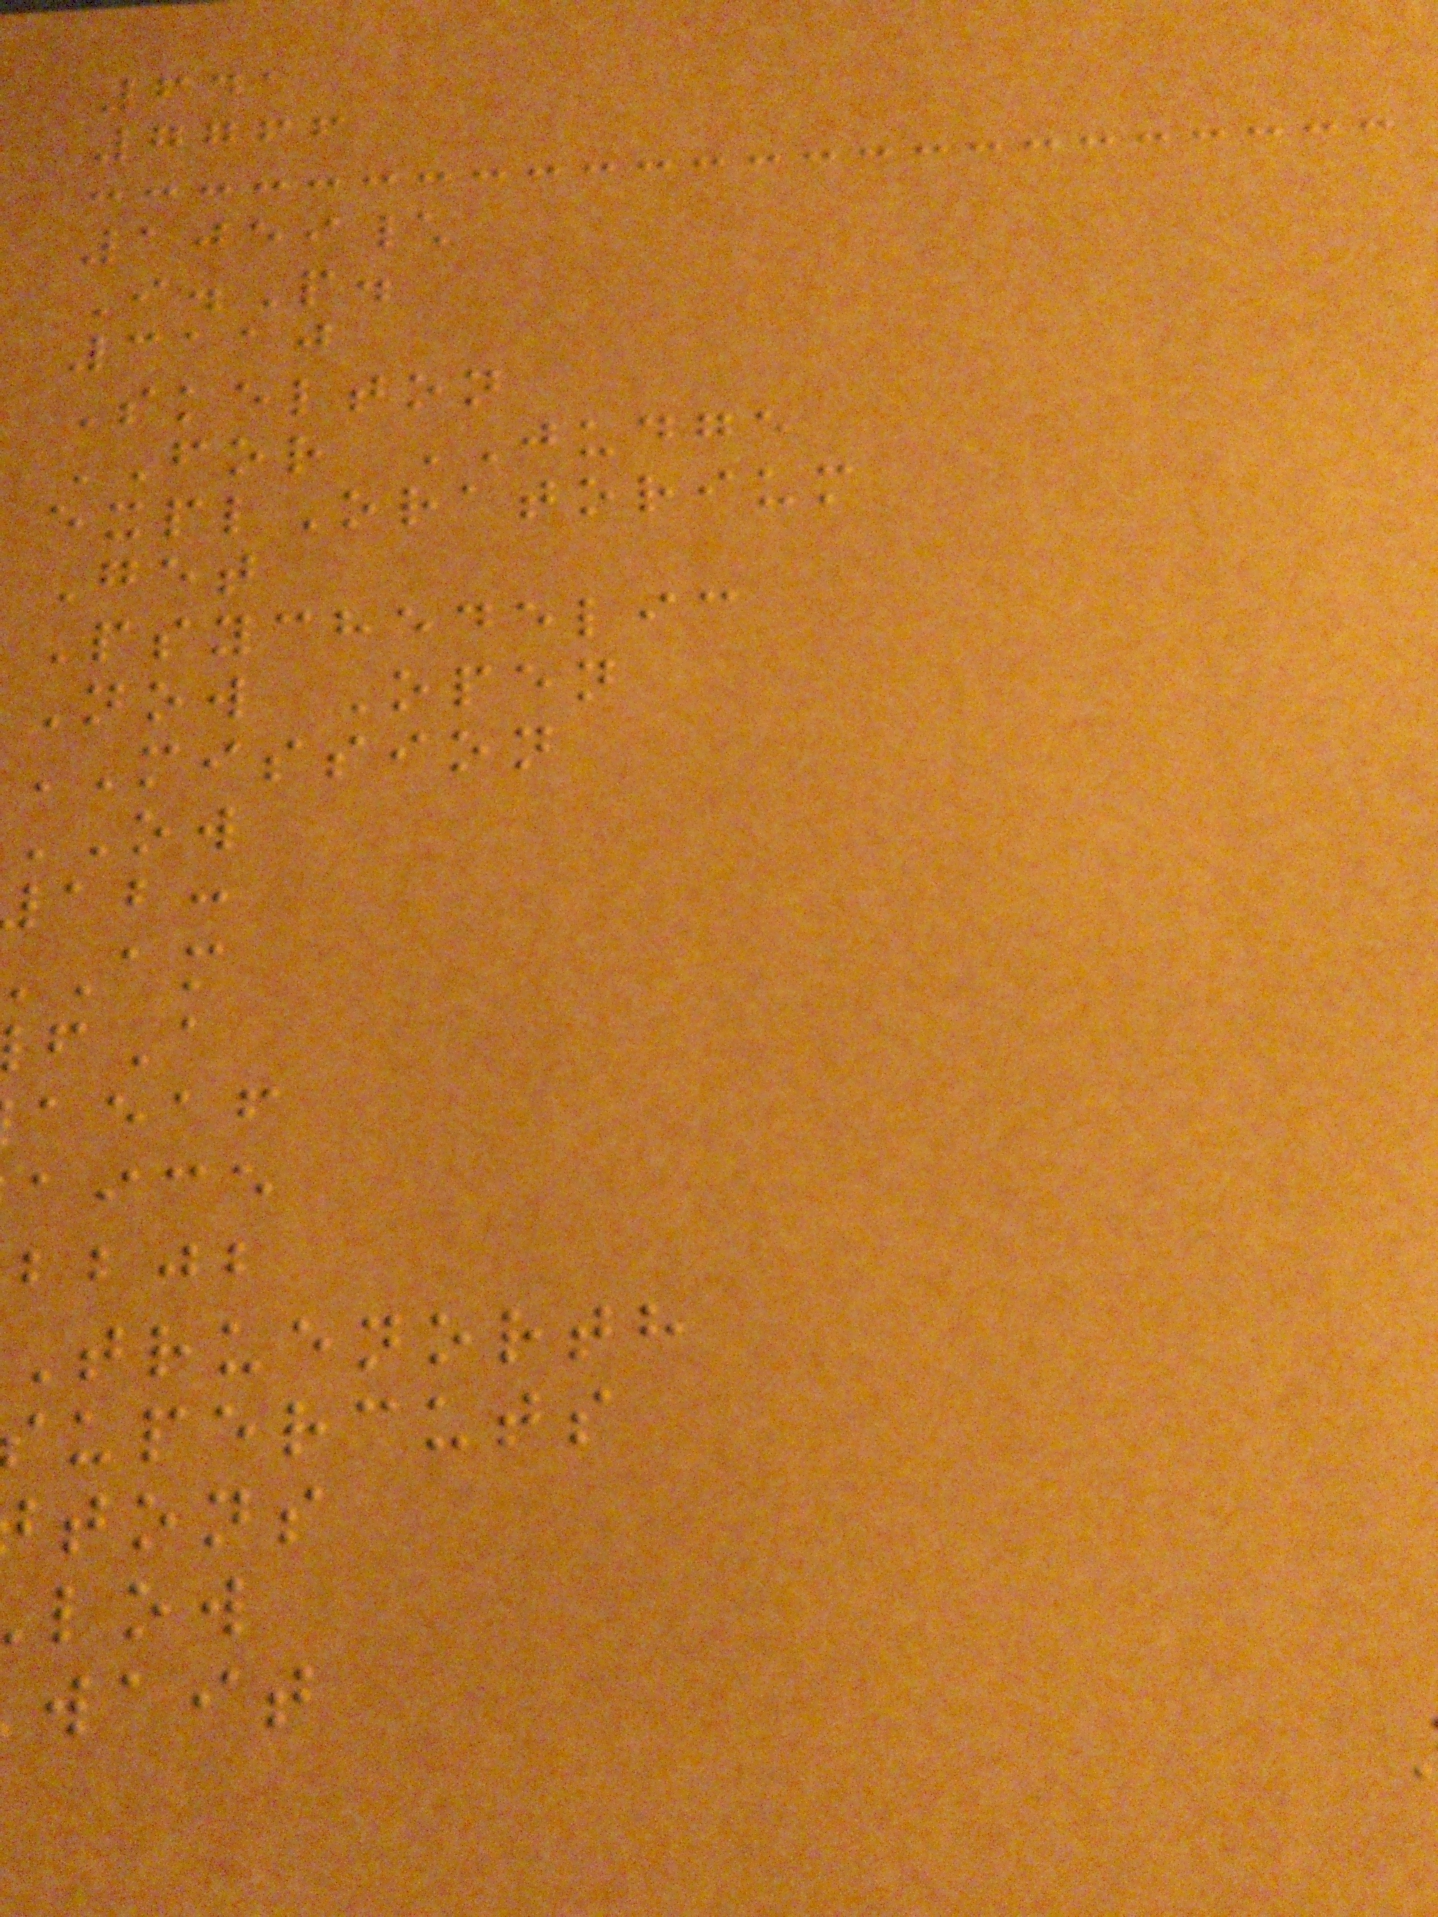641
7766
1059\
I.P.
3110
Skelton
FOR JUDGE
explOratorium
Get
Psychedelic
Now Open
MISSION
OW
aeaf
aice
bbjb
truenorth
upercuts
tons
wait
